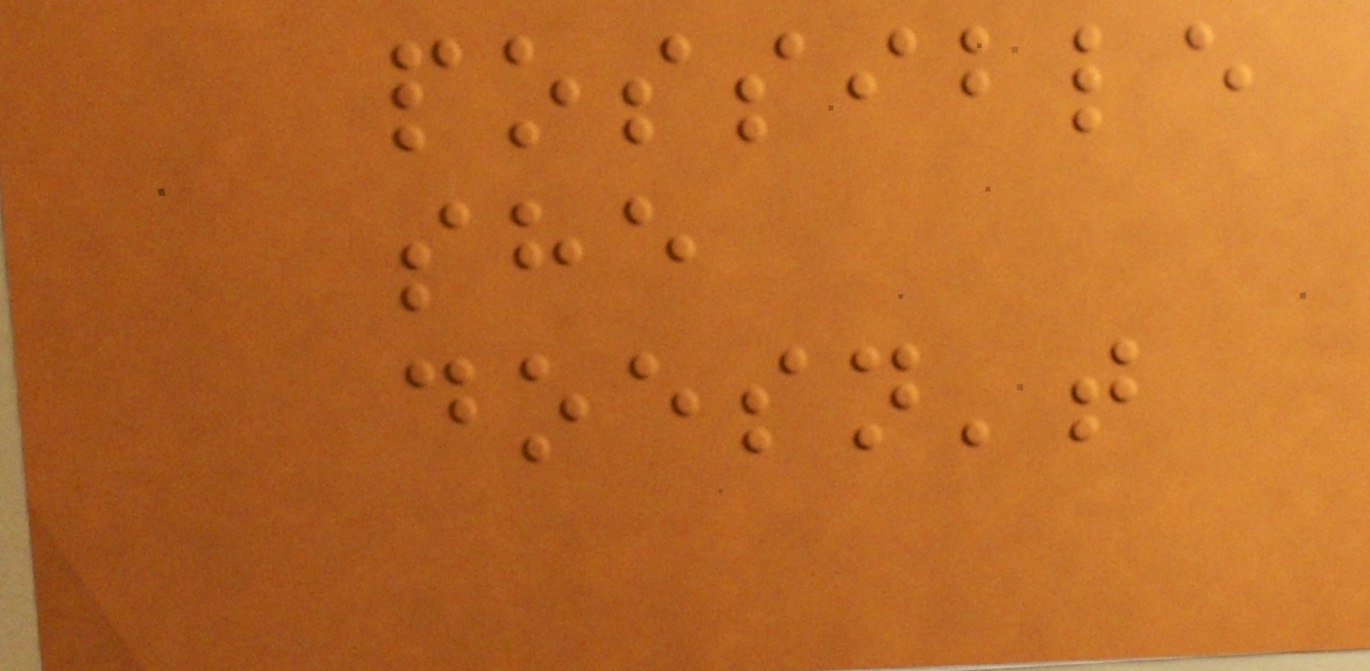possible
she
doesn't
